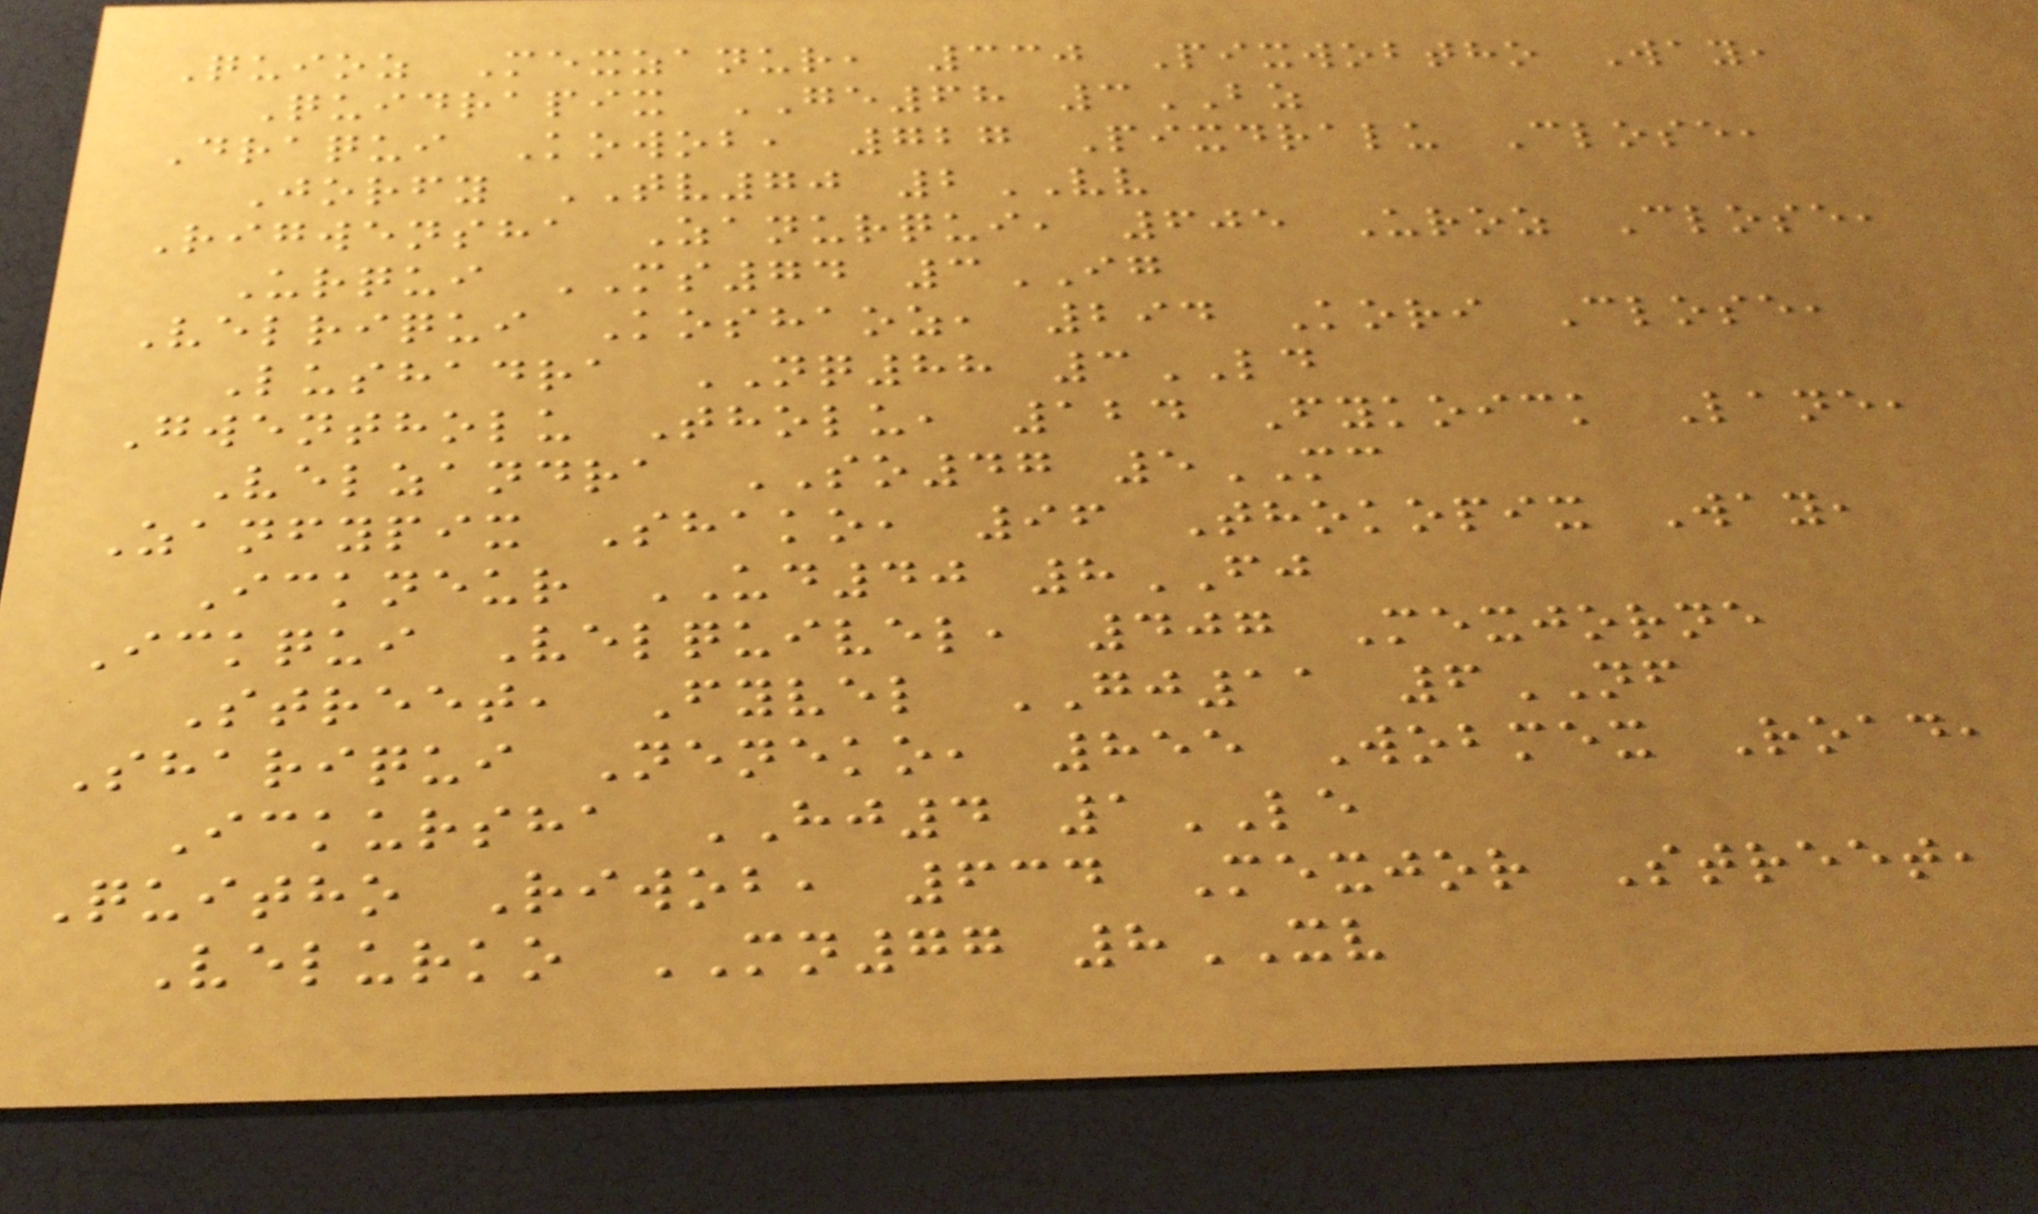Quioz Mexzanur, 330 Pixwobtho Way,
Quidrapix GE68 3BZ
Draqui Kowob, 727 Pixdralu Close,
Jorfy TV70 2VV
Rigwensha Zanurqui, 605 Uroz Close,
Urqui MS74 3IG
Velriqui Koshaoz, 294 Kori Close,
Lushadra NQ88 3LD
Gwentholu Tholu, 124 Fykoick Lane,
Velzandra SO47 5MC
Zanfypix Shako, 96 Thokopix Way,
Ickneur UD40 8FJ
Ickqui Velquivel, 407 Mexjorne
Street, Fyvel GJ11 6NF
Shariqui Neneko, 855 Wobmex Road,
Ickursha HJ4 1LE
Quitho Riwob, 634 Mexjor Street,
Velurko MN77 8XV
